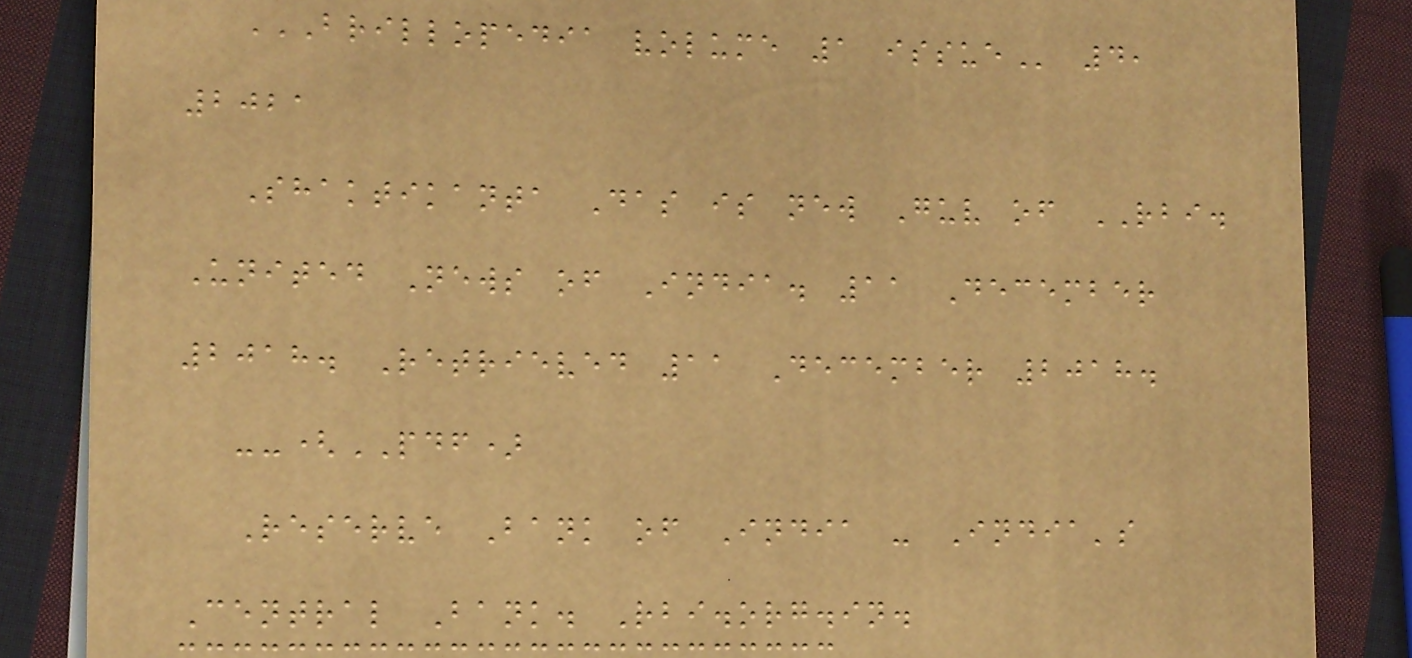BRILLOPEDIA VOLUME 1 ISSUE 4,
2021
Shaktikanta Das is new Guv of RBI.
United News of India. 11 December
2018. Retrieved 11 December 2018.
--(PDF)
Reserve Bank of India - India's
Central Bank. Rbi.org.in.
